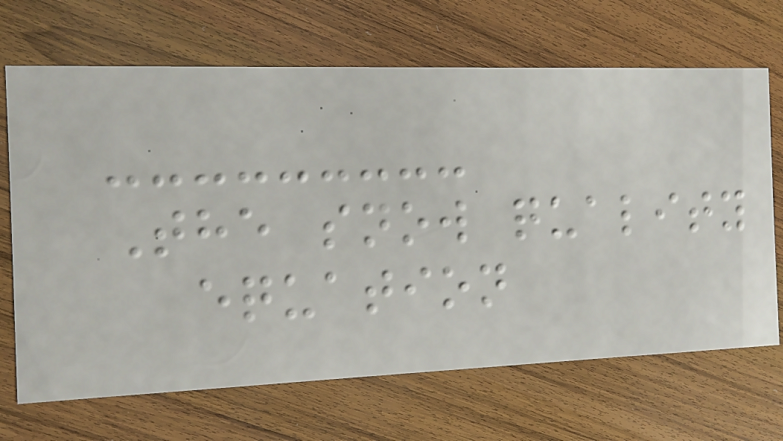The snow quality
equation
